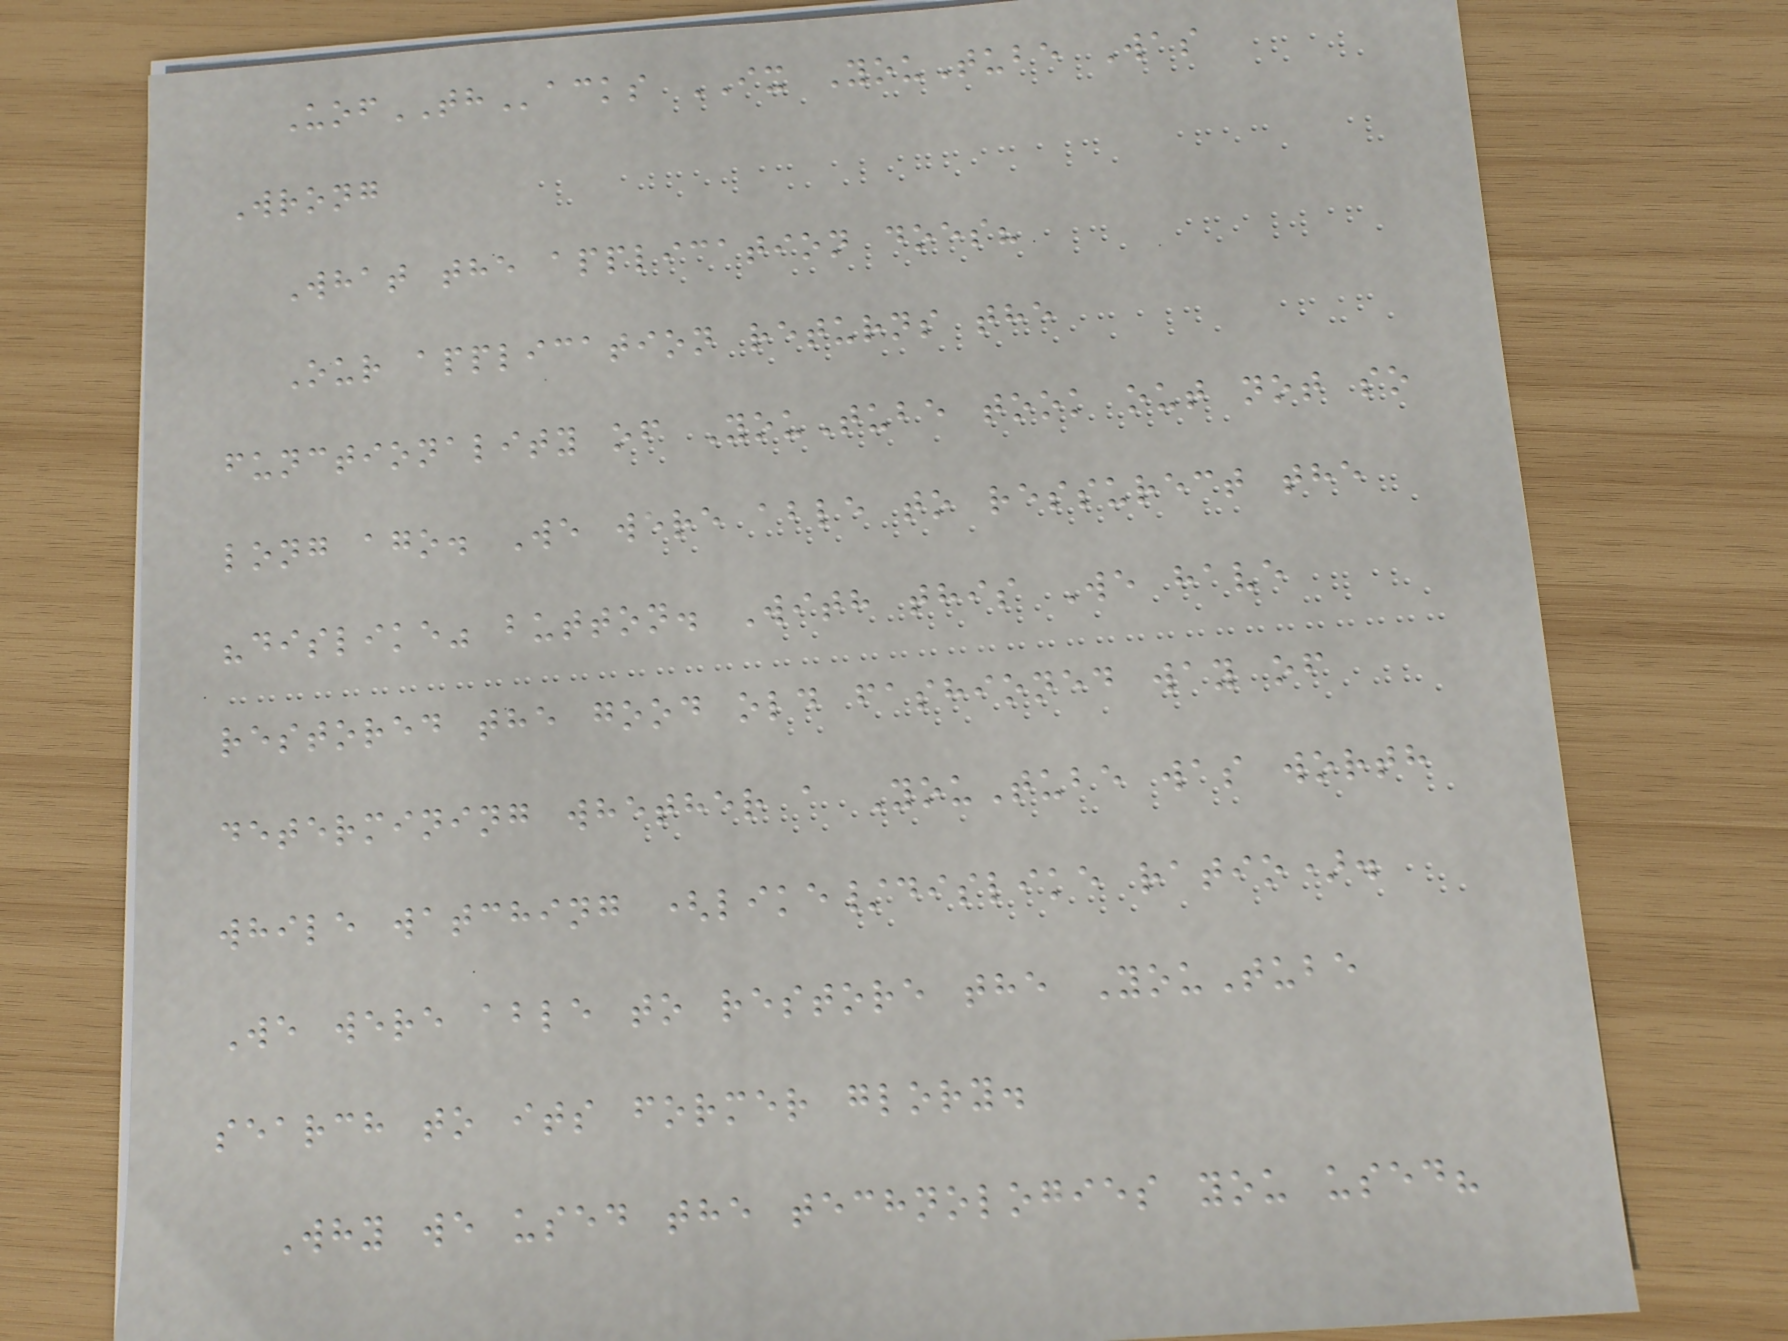UofTHacks IX YouTube Was
Wrong
What the application does?
Our application returns the
functionality of YouTube took out not so
long ago. We were able to ressurect the
"dislike" button. With this We have
restored the good old fashioned way of
determining whether a YouTube was worth
while watching (like/dislike ratio).
We were able to restore the YouTube
search to its former glory.
Why we used the technologies you used?
